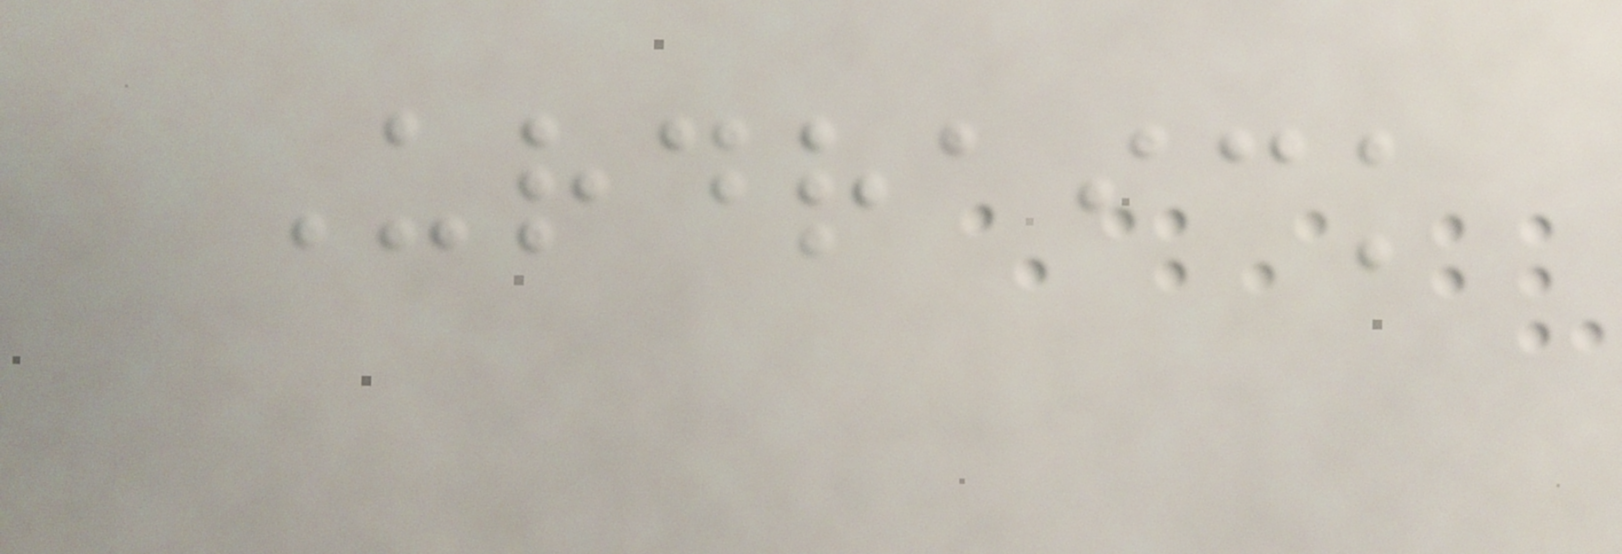Urdraick
